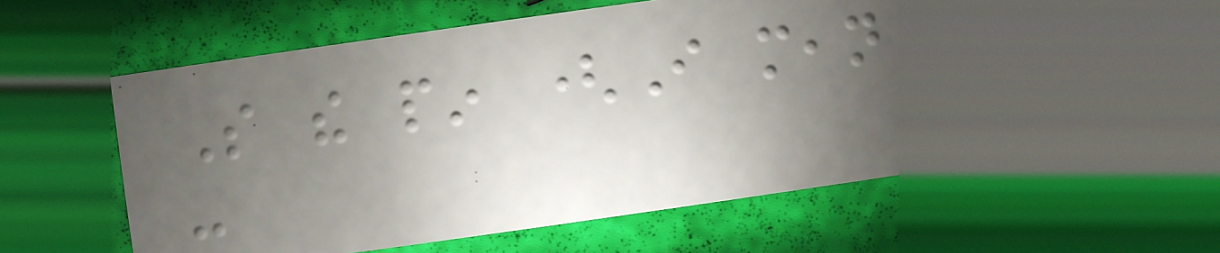So the pin (I mean
-
